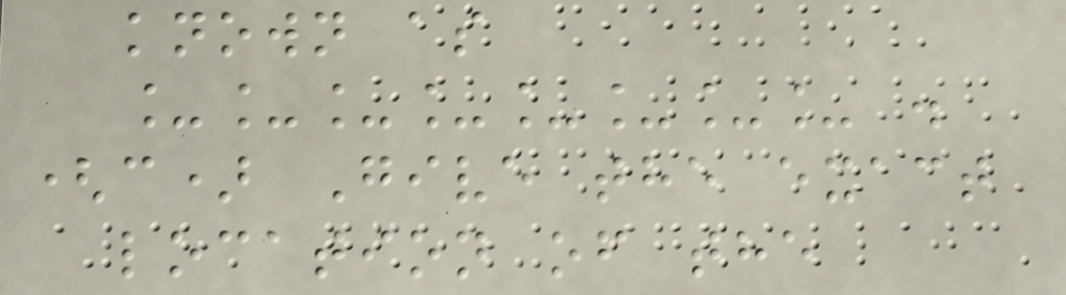known as
________ .
(c) Give the exact
location of the
